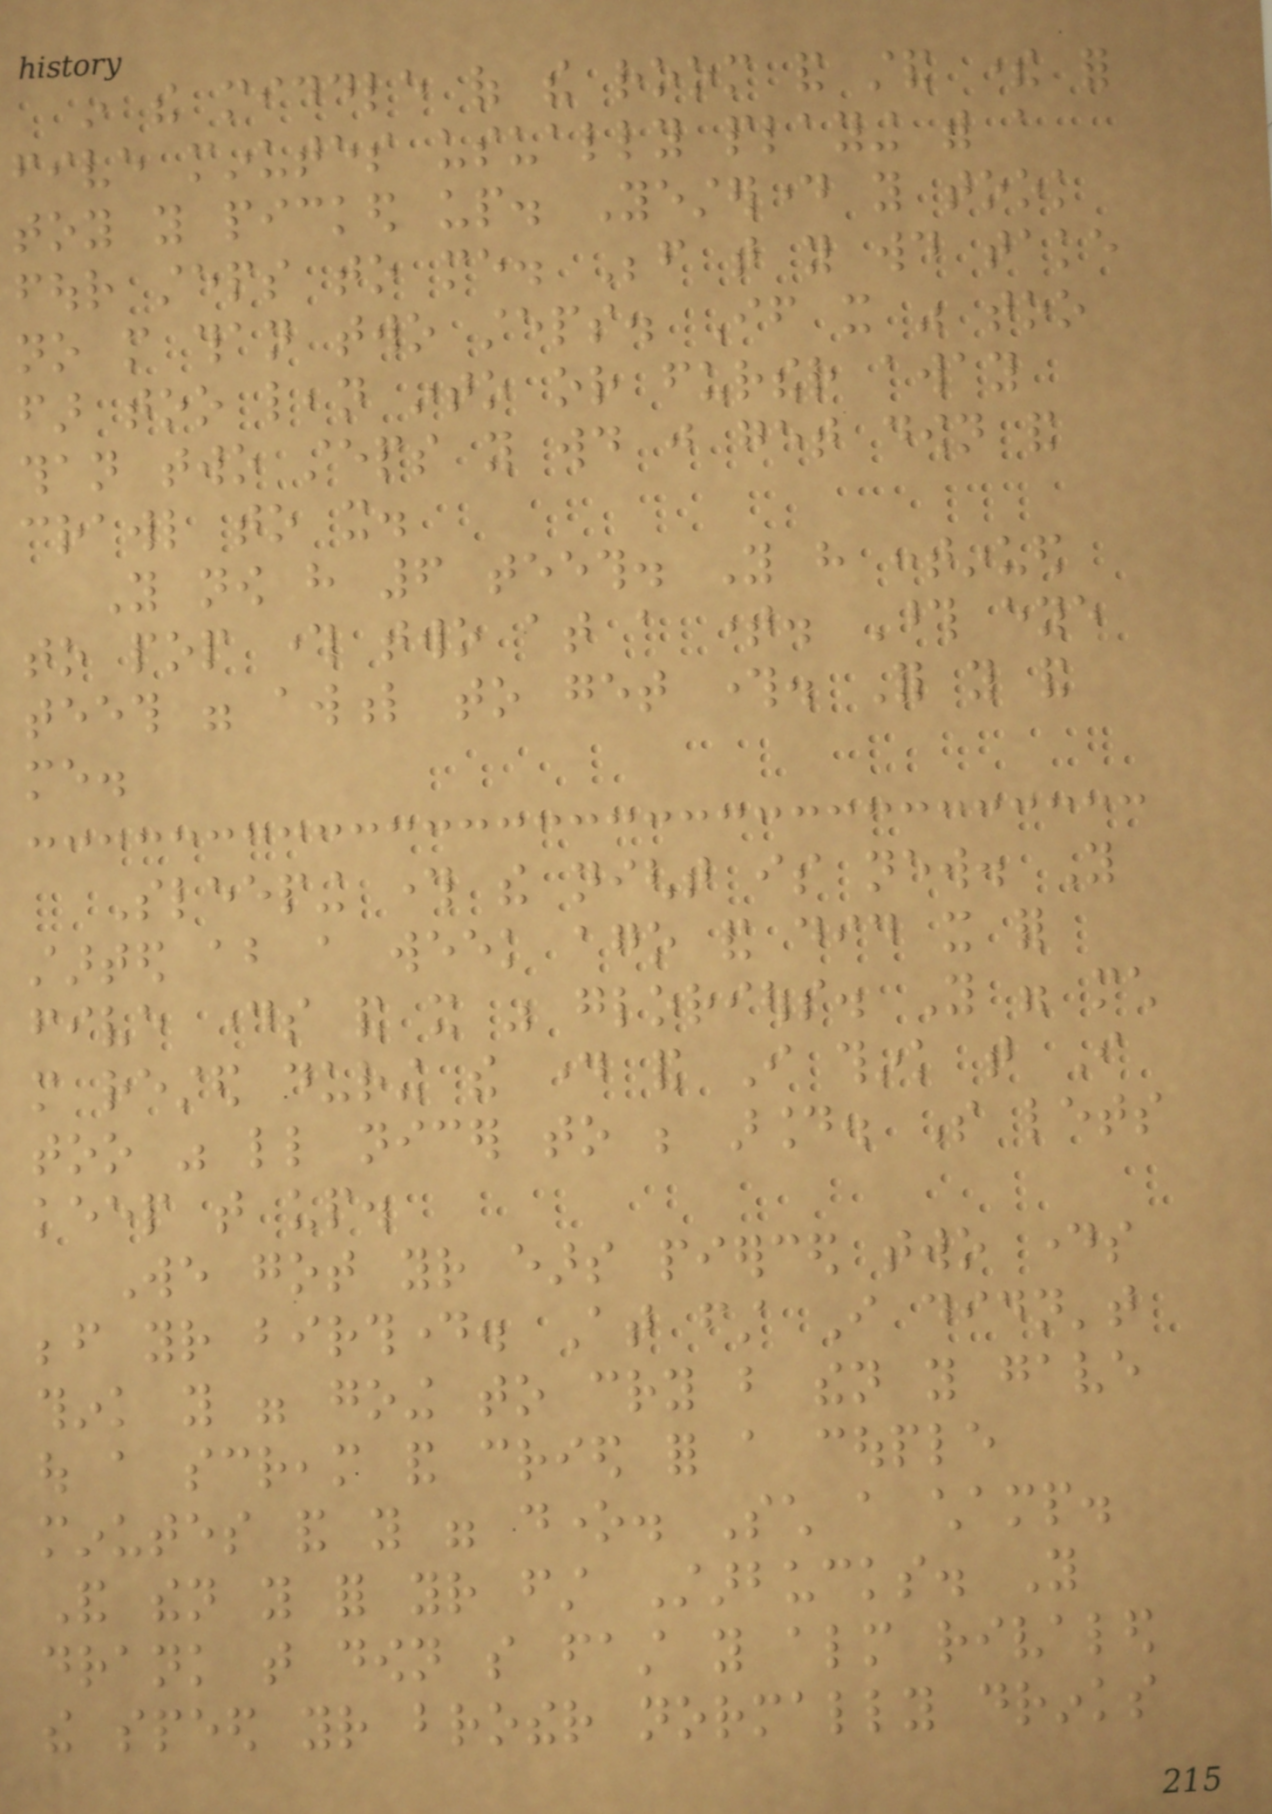in the middle of the room and stand there for
five minutes usually playing with a
toy you picked up. Yesterday you took
four steps to me. Before that you would take
no more than two steps. If it was too
far too lean into or further away
than two steps you would just get down and
crawl to it.
You now have 6 teeth. You have continued
to pop through two at a time. Those eye
teeth were awful to get through. For you and
me.
Sleeping through the night is new. You
started about a week ago and did it for
five days and it was glorious. You were much
more rested during the day and I think that I
too was little nicer to be around. So lets
keep that up.
We got your ears pierced two days
before your birthday. At first I didn't
think you were going to cry but then you gave
out a scream and cried for a couple
minutes and you were done. Such a champ.
And then you for your first Starbucks. You
drank that down so fast you almost rivaled
the speed your brother normally drinks
